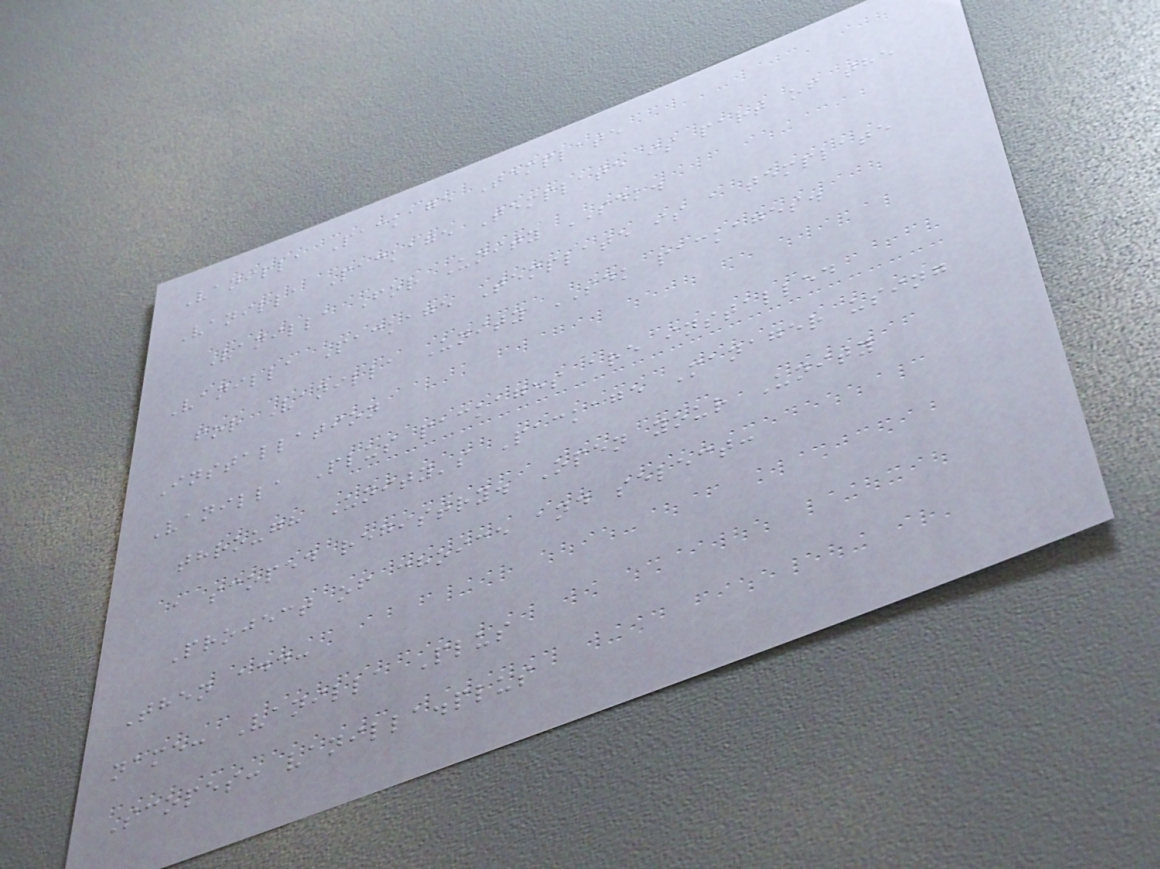Vanilla Package Template
Vanilla Package Template is part of the
Vanilla For Unity SDK.
Vanilla Package Template is a template
for Vanilla Unity SDK packages.
Installation
Vanilla Plus packages are installed
through Unity's Package Manager using
a scoped registry. Open your Unity
Project of choice and select:
Then add:
name: Vanilla Plus
Scopes: vanilla.plus
